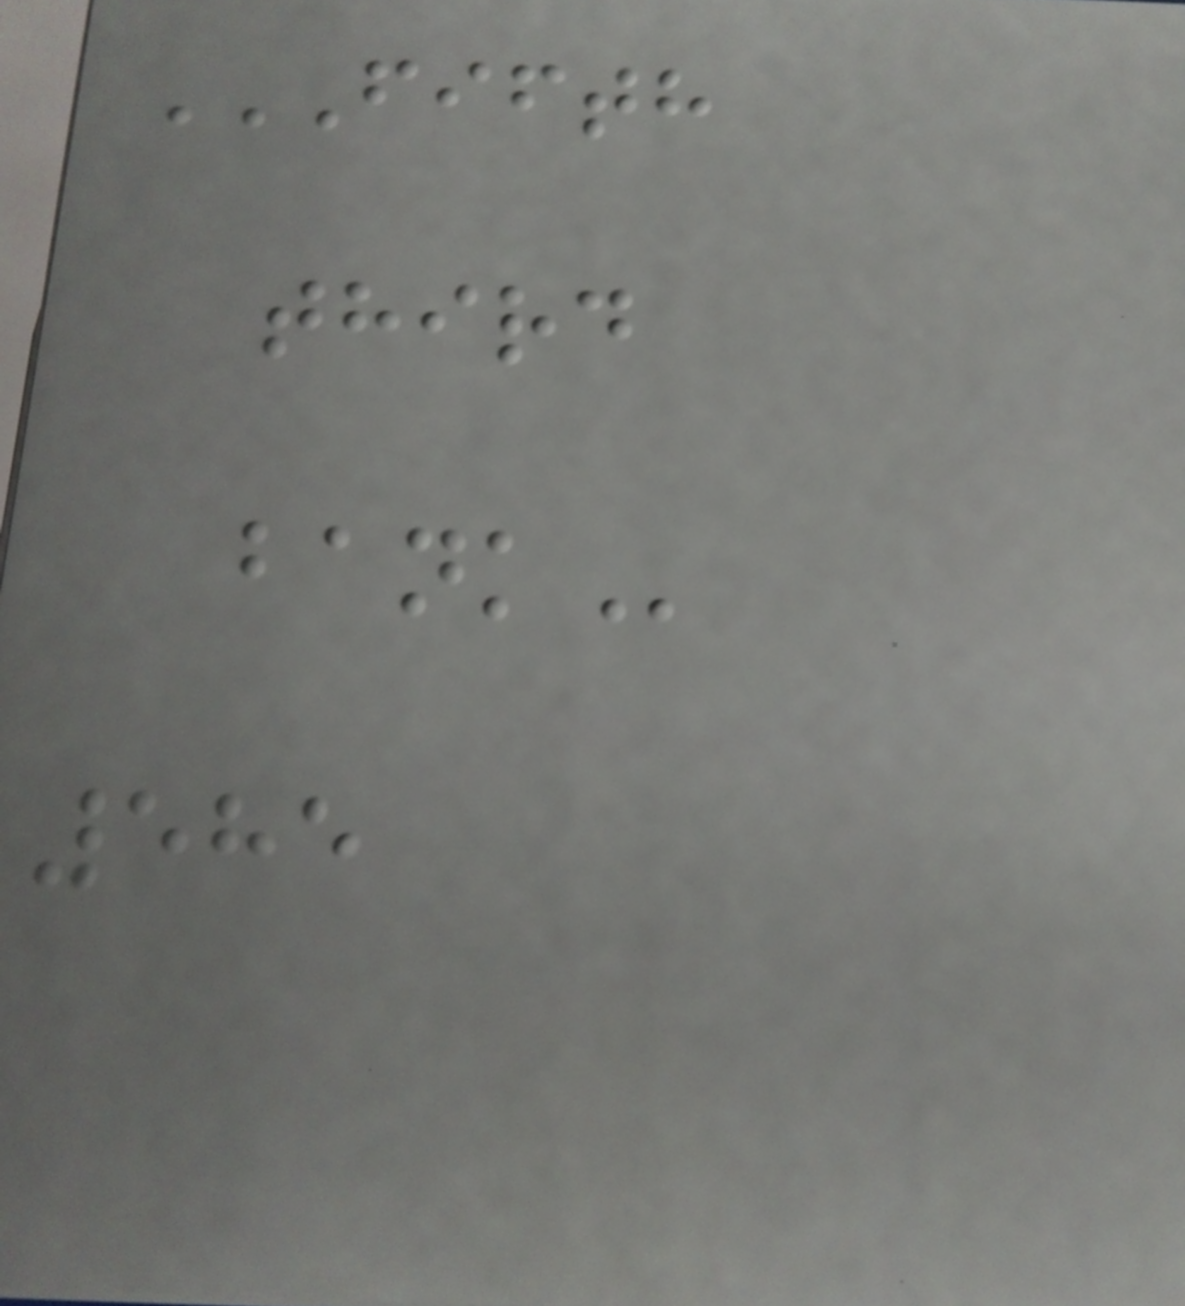FIFTH
THIRD
BANK
585
